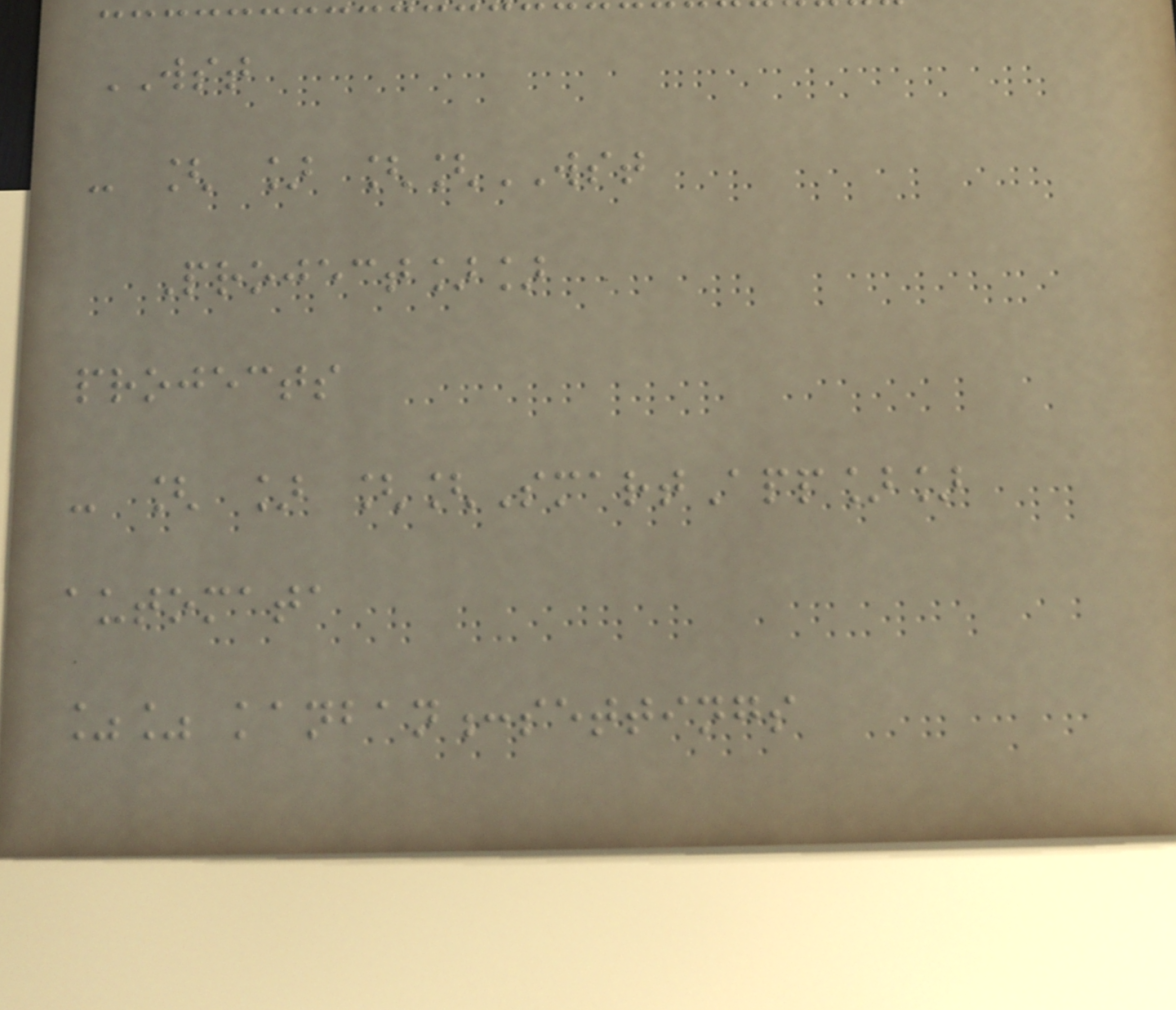WST
- [ ] [[WST
Project]]
projects
- [ ] [[SmartApp]]
automata
%% kanban:settings
